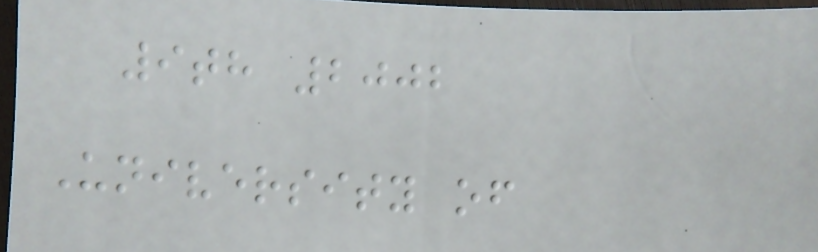9th 2002
University of
